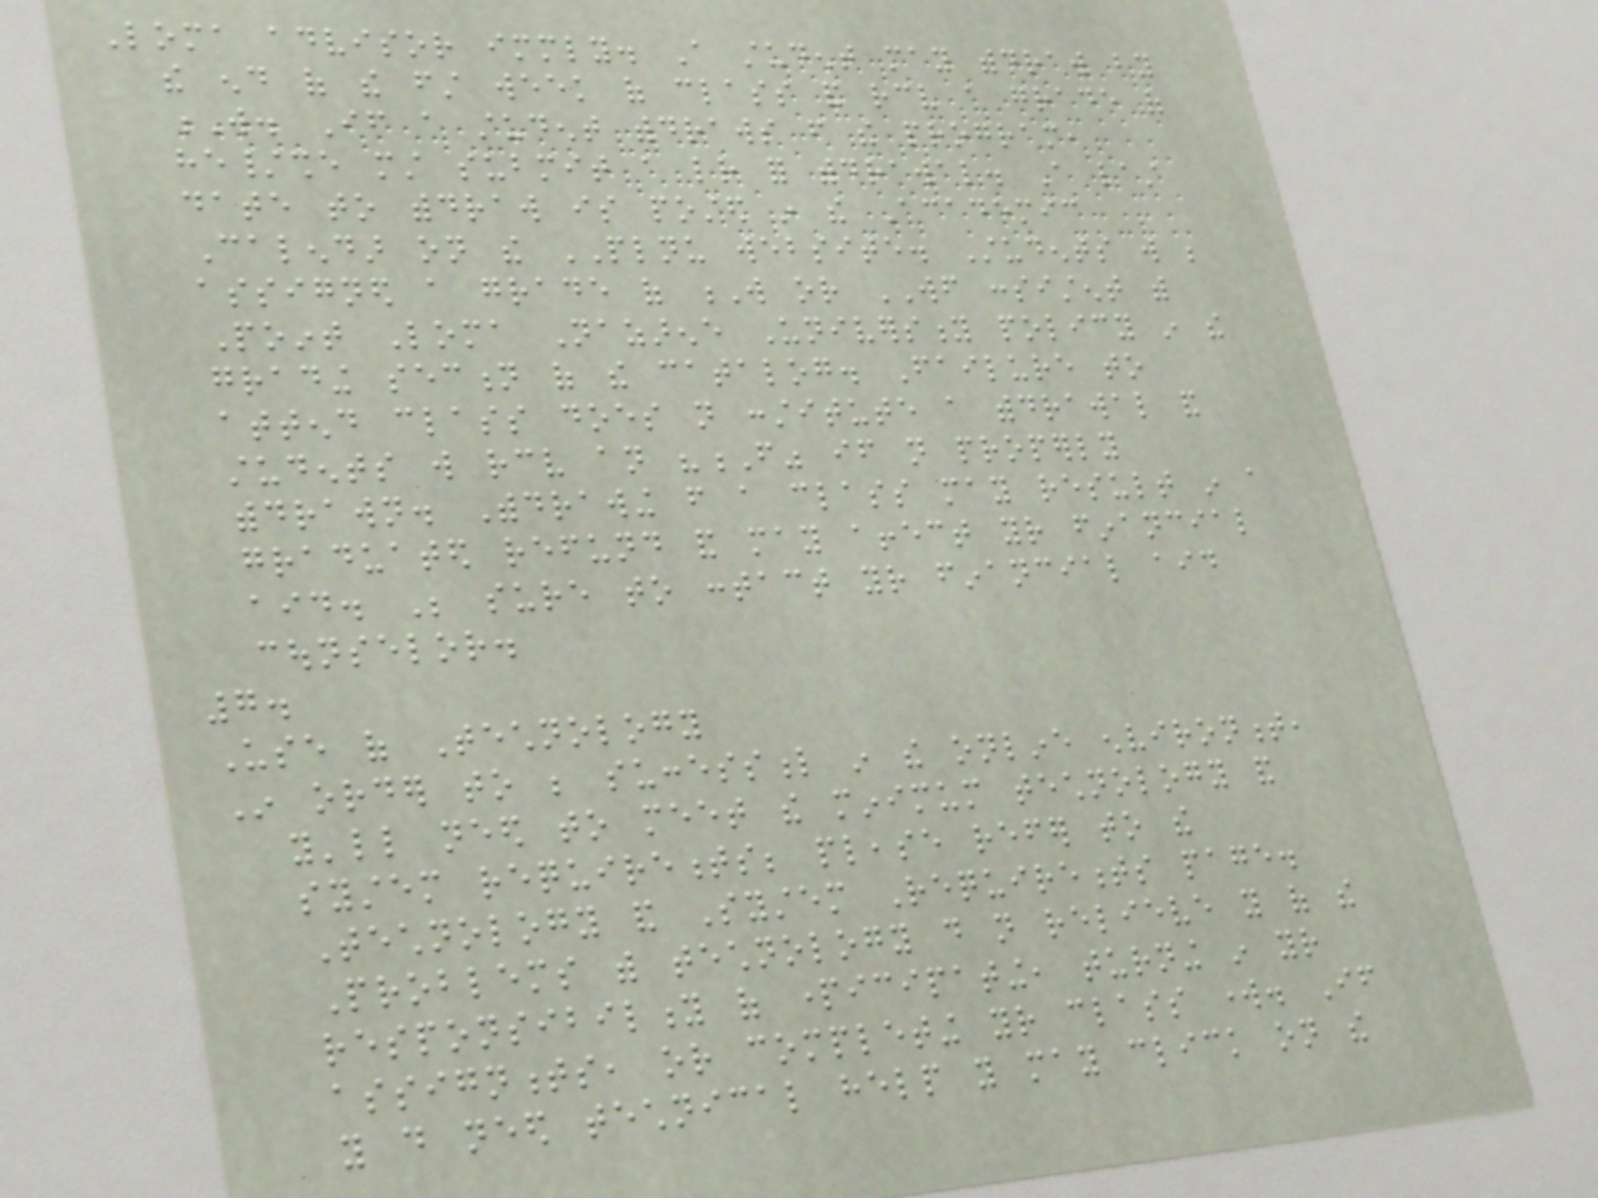Loma advisor immediately. A student may withdraw by
the end of the first week of class and receive a grade of
W. If a student withdraws from the program,
he/she must submit a letter for withdrawal. A last
date to withdraw is posted in the Academic
Calendar on the PLNU website. Students will be
assigned a grade of W or WF consistent with
Point Loma Nazarene University policy in the
grading section of the catalog. Failure to
attend class does not constitute a withdrawal and
students will receive an "F" if not properly
withdrawn. Withdrawing from a class may result in a
graduated refund and may affect your financial
aid. Be sure to contact your financial aid
counselor.
7.
Use of Technology
In order to be successful in the online environment,
you'll need to meet the minimum technology and
system requirements; please refer to the
Technology and System Requirements page.
Problems with technology do not relieve you of the
responsibility of participating, turning in your
assignments, or completing your class work. If
you do need technical help you may click on the
